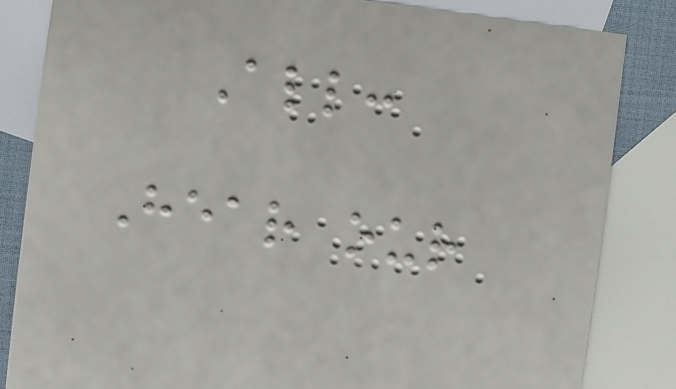All:
Hear our
